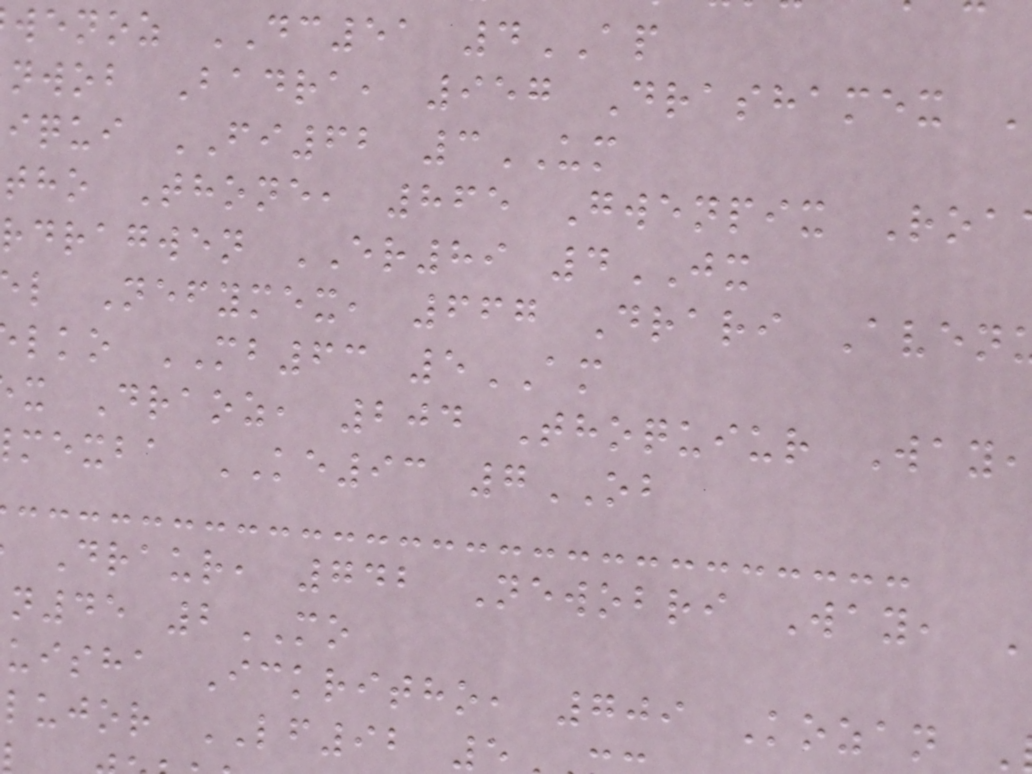wenoz DC51 4AP
nwob Badra, 957 Drashamex
iqui FI62 3UM
tho Thone, 865 Gwenpix Roa
rdragwen ER89 4JX
l Nefymex, 667 Drari Aven
lko MB63 5AM
x Draoz, 204 Thoquiur Way
mexba KE93 7OB
Draur, 742 Newobri Way,
n45 2MO
uisha Ickritho, 709 Kozan
lujor LF92
